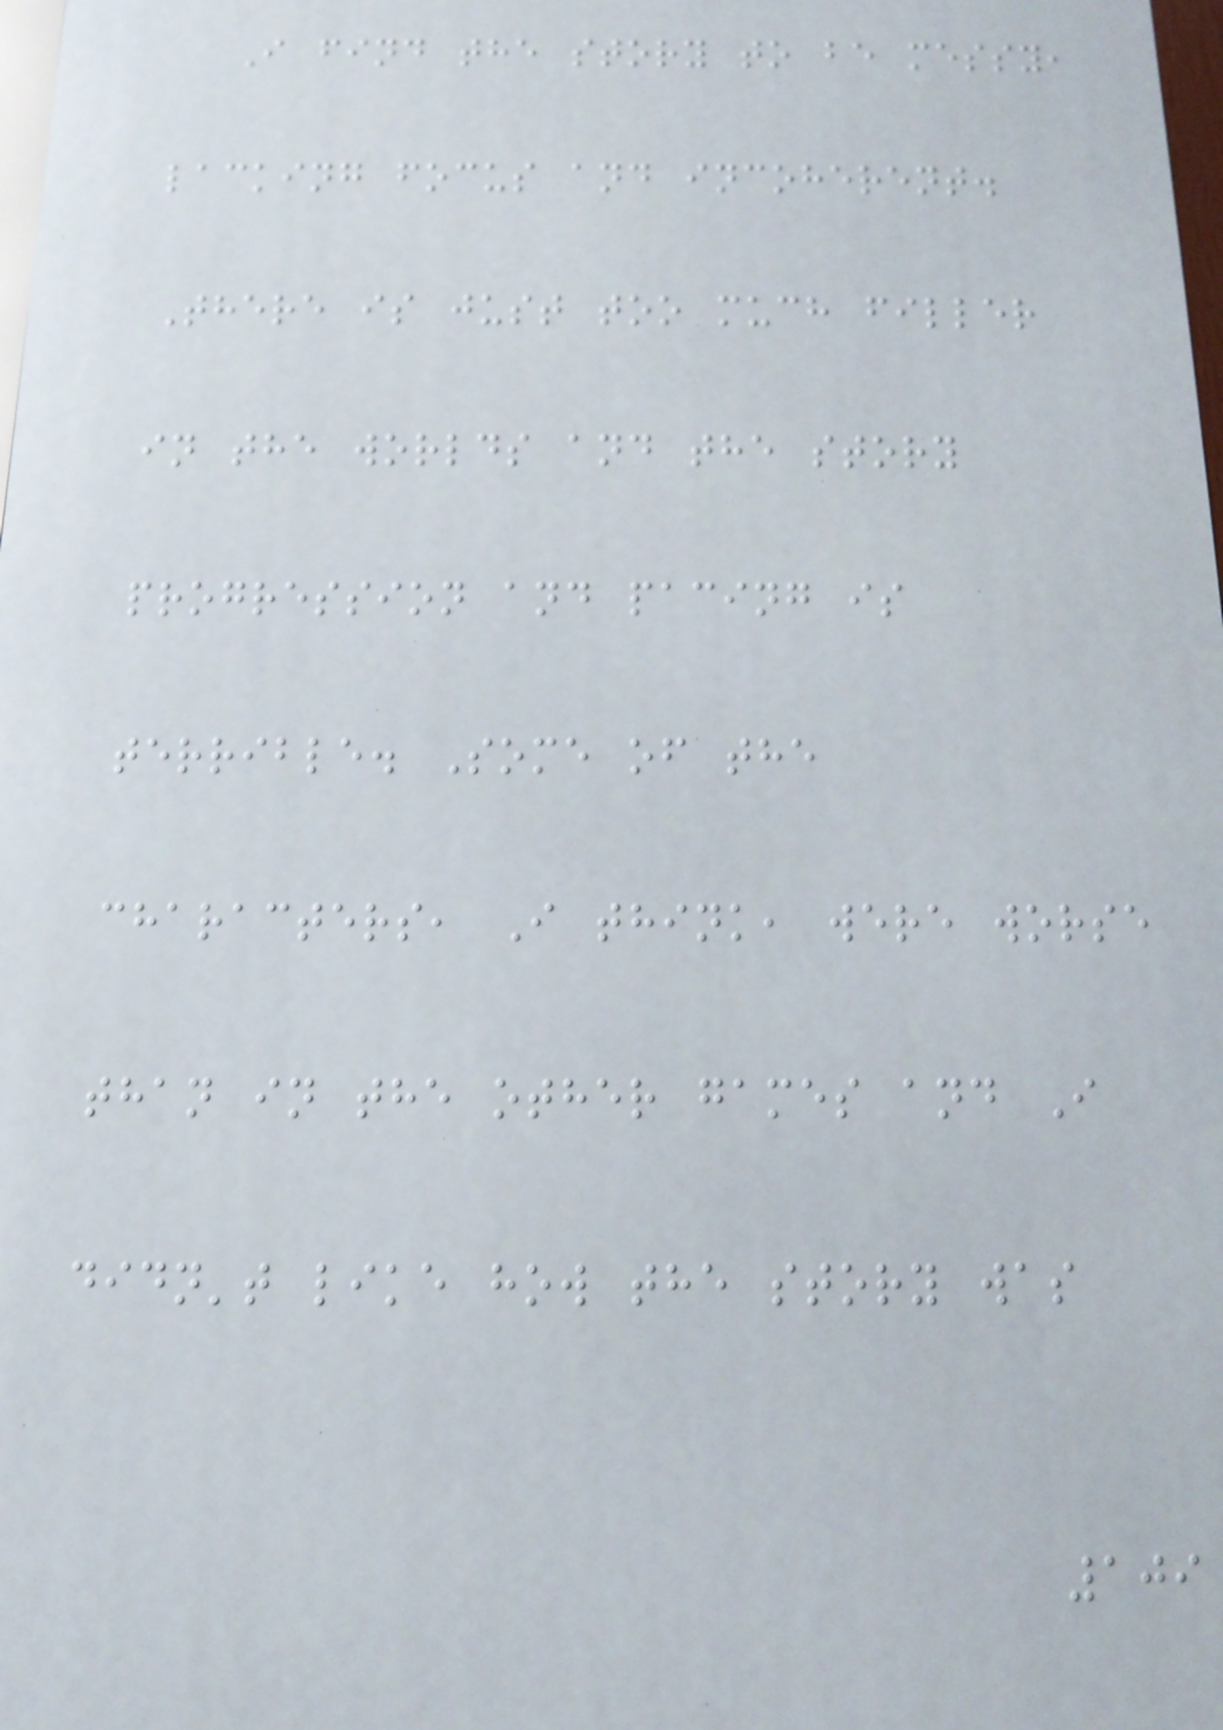I find the story to be messy,
lacking focus and incoherent.
There is just too much filler
in the worlds and the story
progression and pacing is
terrible. Some of the
characters, I think, were worse
than in the other games and I
didn't like how the story was
109
